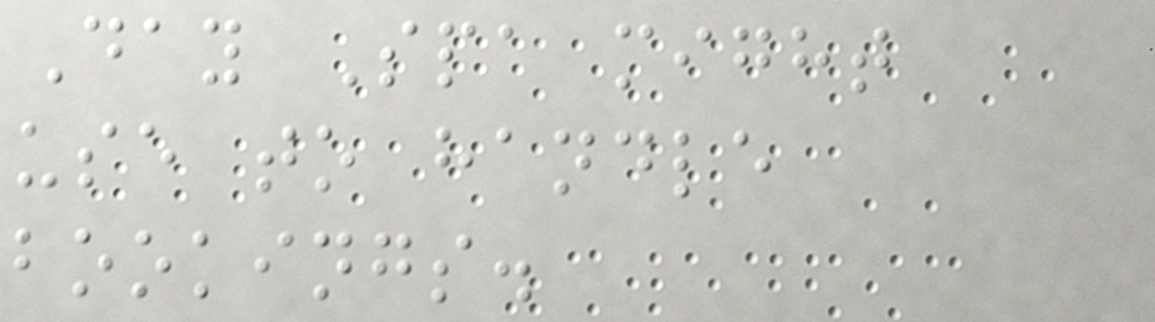Day Spa might
use to handle
bookings.
